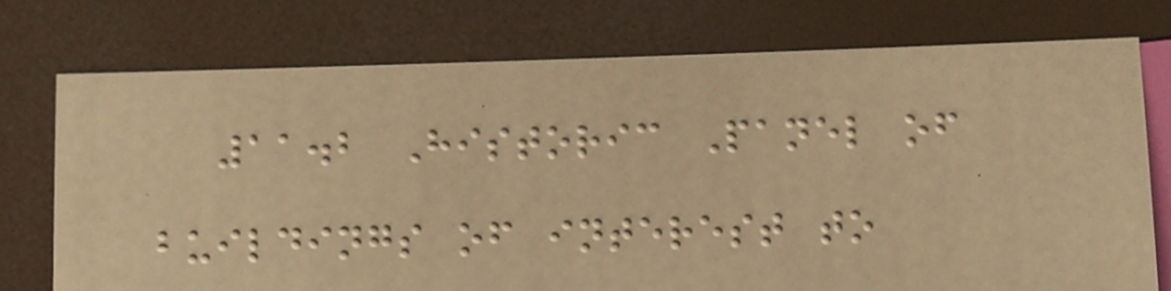11.2 Historic Panel of
buildings of interest to
